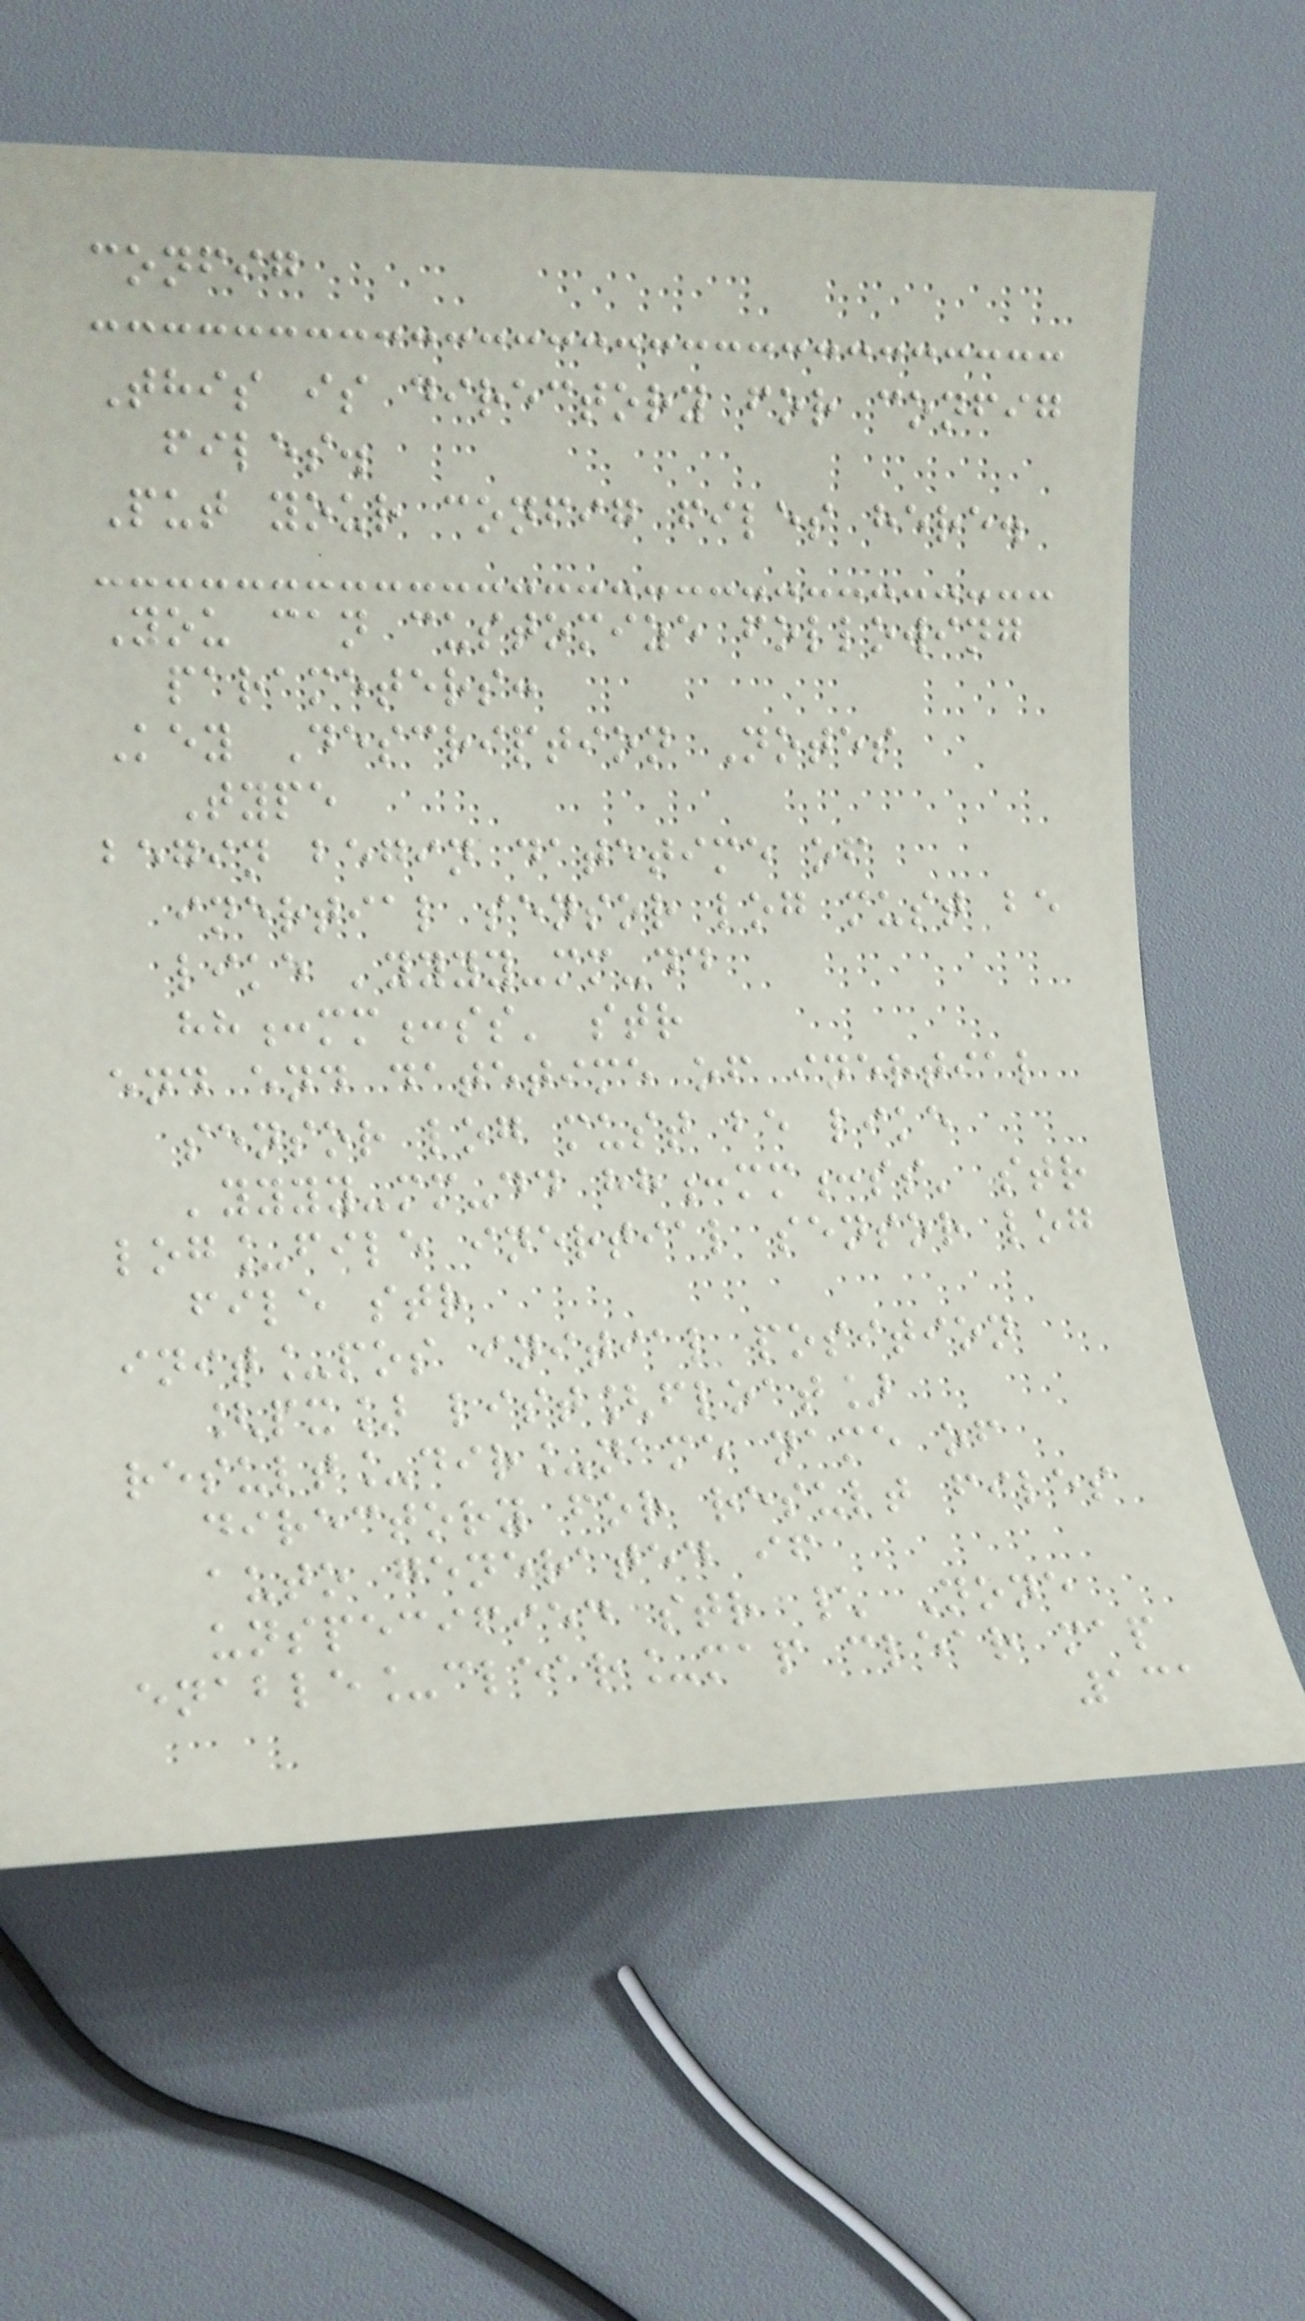config
This is directory for config
files.
Put your config files here.
You can customize following
parameters:
Key Description Notes
Type
begin begin datetime of
inertial sensor log must be
like 'yyyy-mm-dd
hh:mm:ss' str
end end datetime of inertial
sensor log must be like
'yyyy-mm-dd hh:mm:ss' str
log_file inertial sensor log
file str
init_pos initial position
[px] list[float]
result_dir_name name of
directory for result files
auto generated if
unspecified str \ None
enable_clear_map clear map
131
